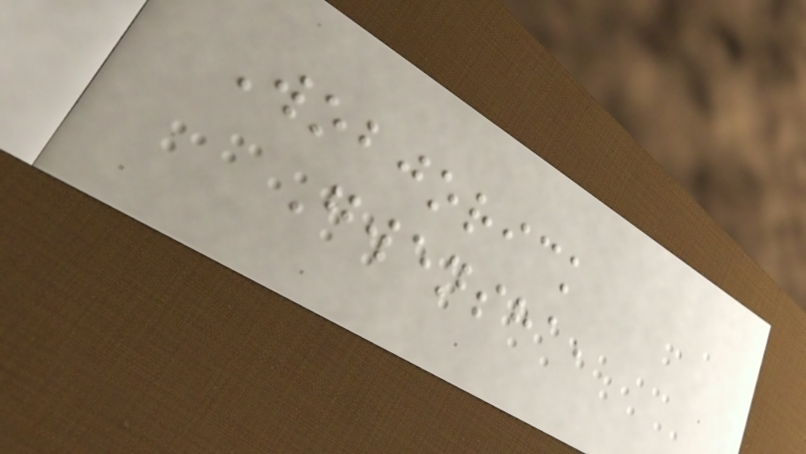Wobjorick
Gwensha,
